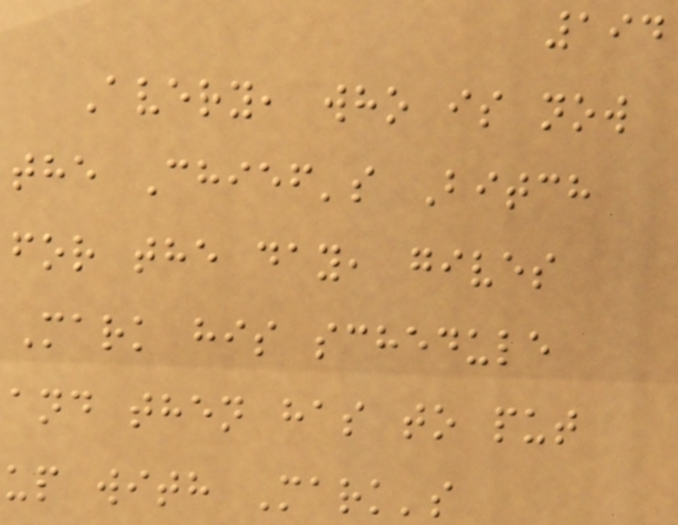194
Avery, who is now
the Chief's Bitch
for the day, gives
Mark his schedule
and then has to put
up with Mark's
